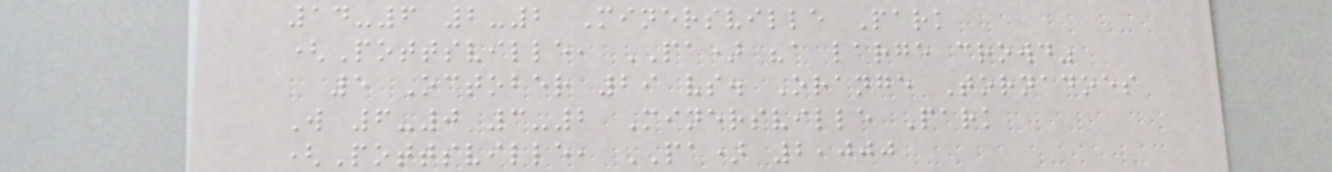14-6 2-2 Minersville Park
(Pottsville, PA) "a large crowd"
5 October 29 vs. Orange Tornadoes
W 6-0 3-2 Minersville Park
(Pottsville, PA) 2,000
